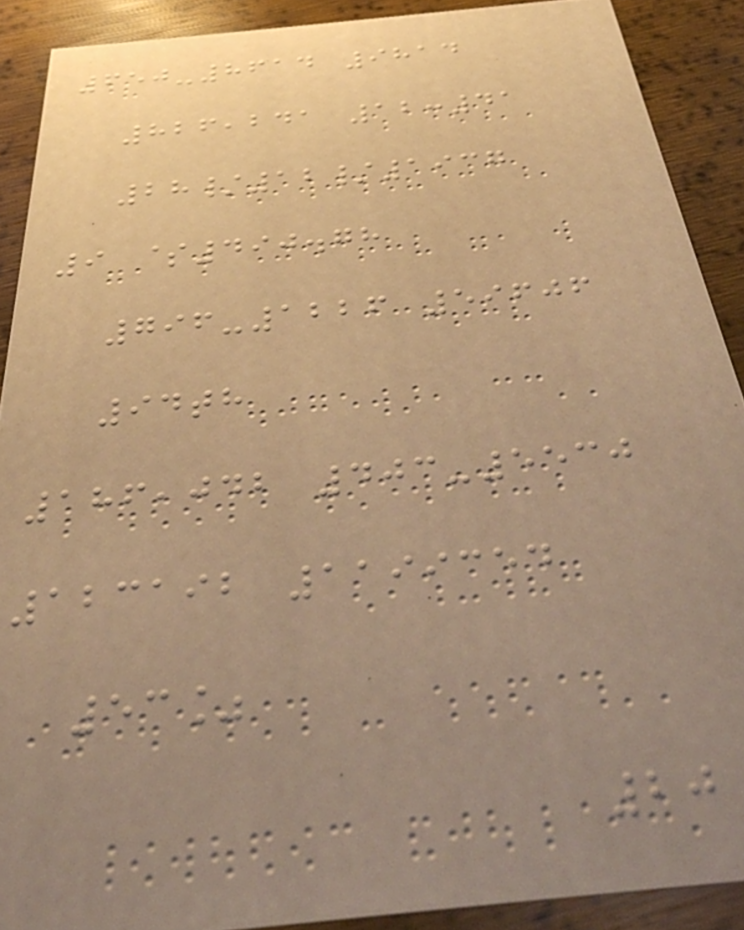650-8614 9814
826,241 12:41
28/12/1937
9 $490.78
796-1226 59606
94th
186,042 403-5530
123192 1199354
53%
20
